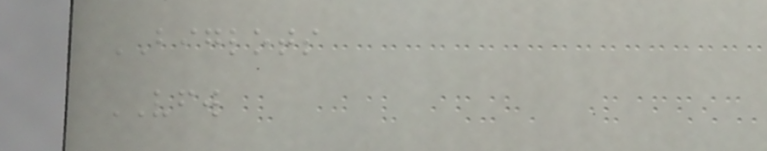BIGLOTS
VFW
